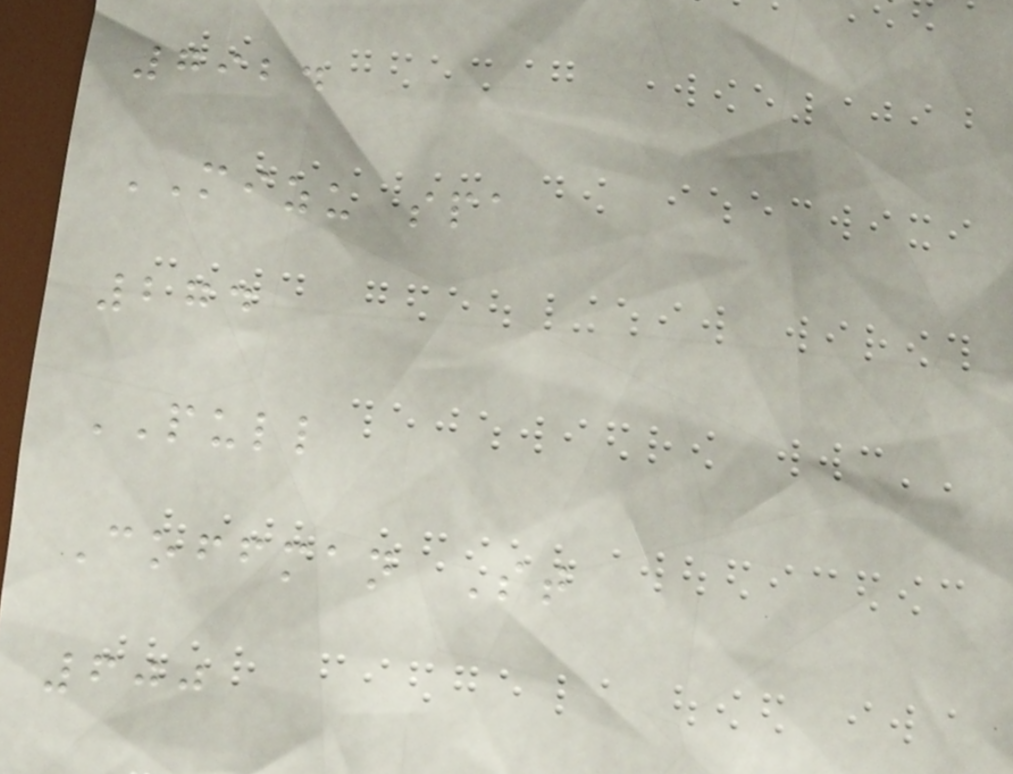7924
MIZU spa
274
PULL
Coffman St
600
